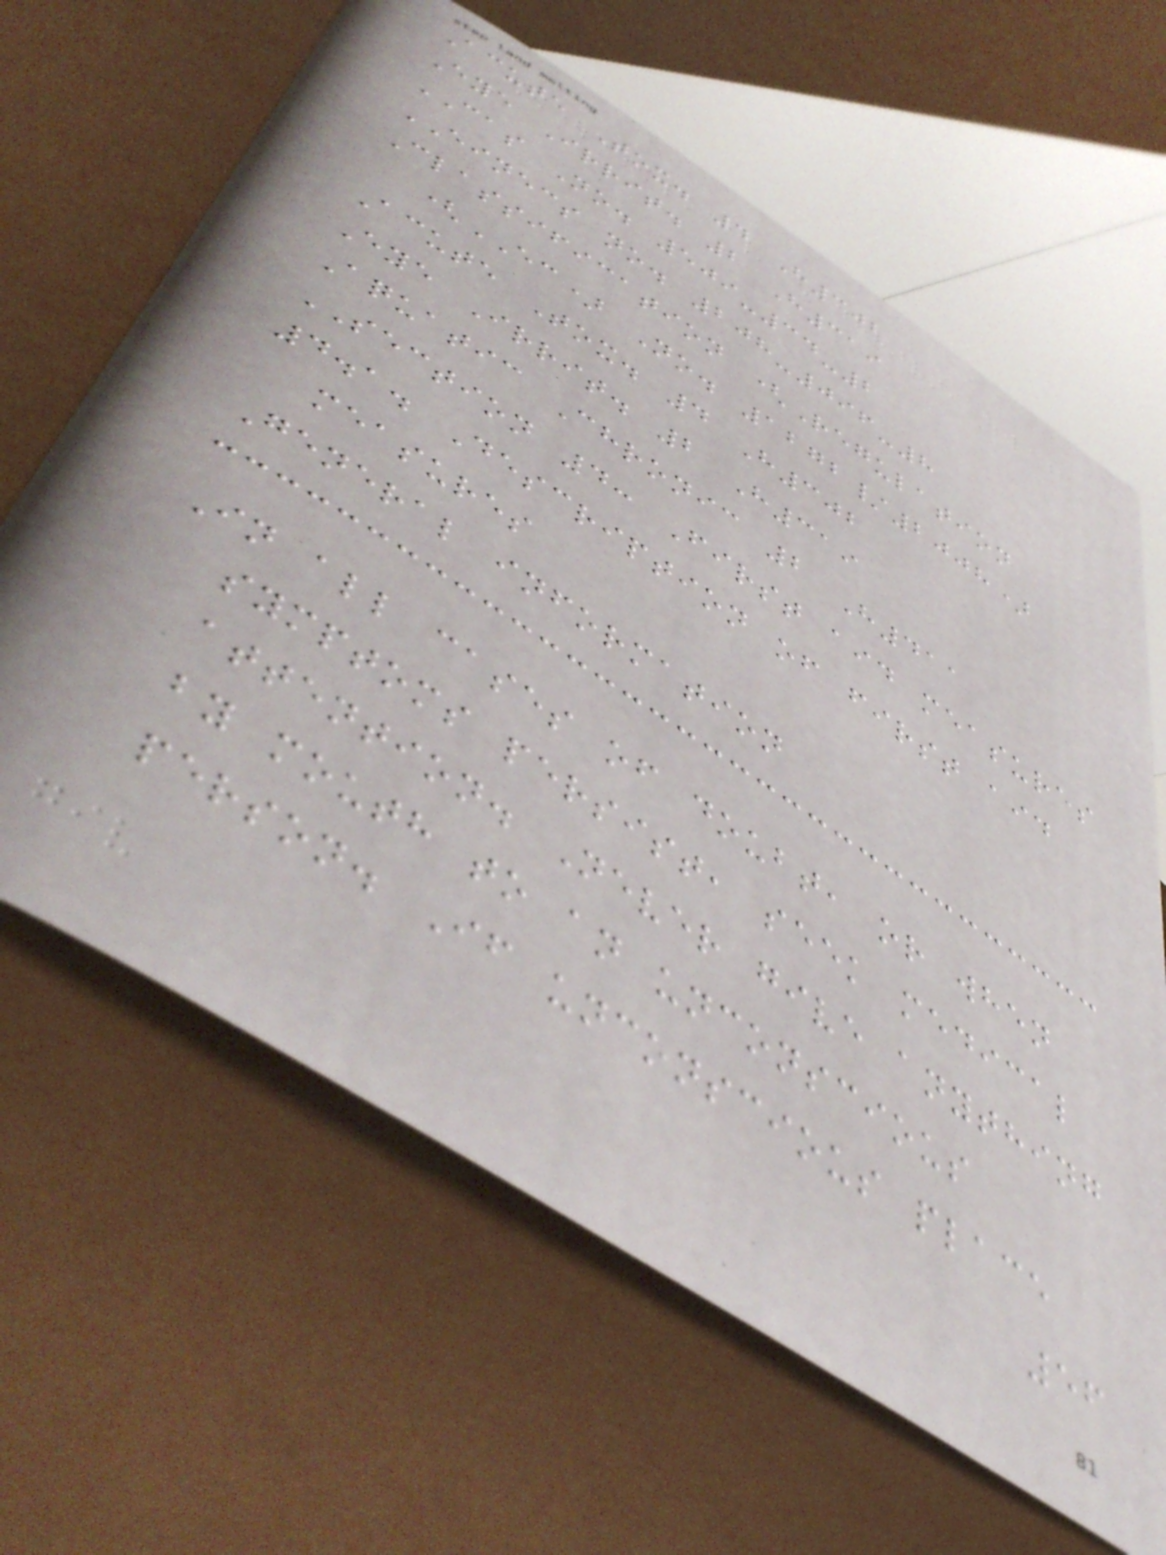Acute Tox. 4 H302
Eye Irrit. 2 H319
CAS No. 509-34-2
EINECS no. 208-096-8
Classification (Regulation
(EC) No. 1272/2008)
Acute Tox. 4 H302
Eye Irrit. 2 H319
Aquatic Chronic 2 H411
SECTION 4: First aid measures
4.1. Description of first aid
measures
General information
In all cases of doubt, or when
symptoms persist, seek medical
attention. Never give anything
by mouth to an unconscious
person. If unconscious place
56
